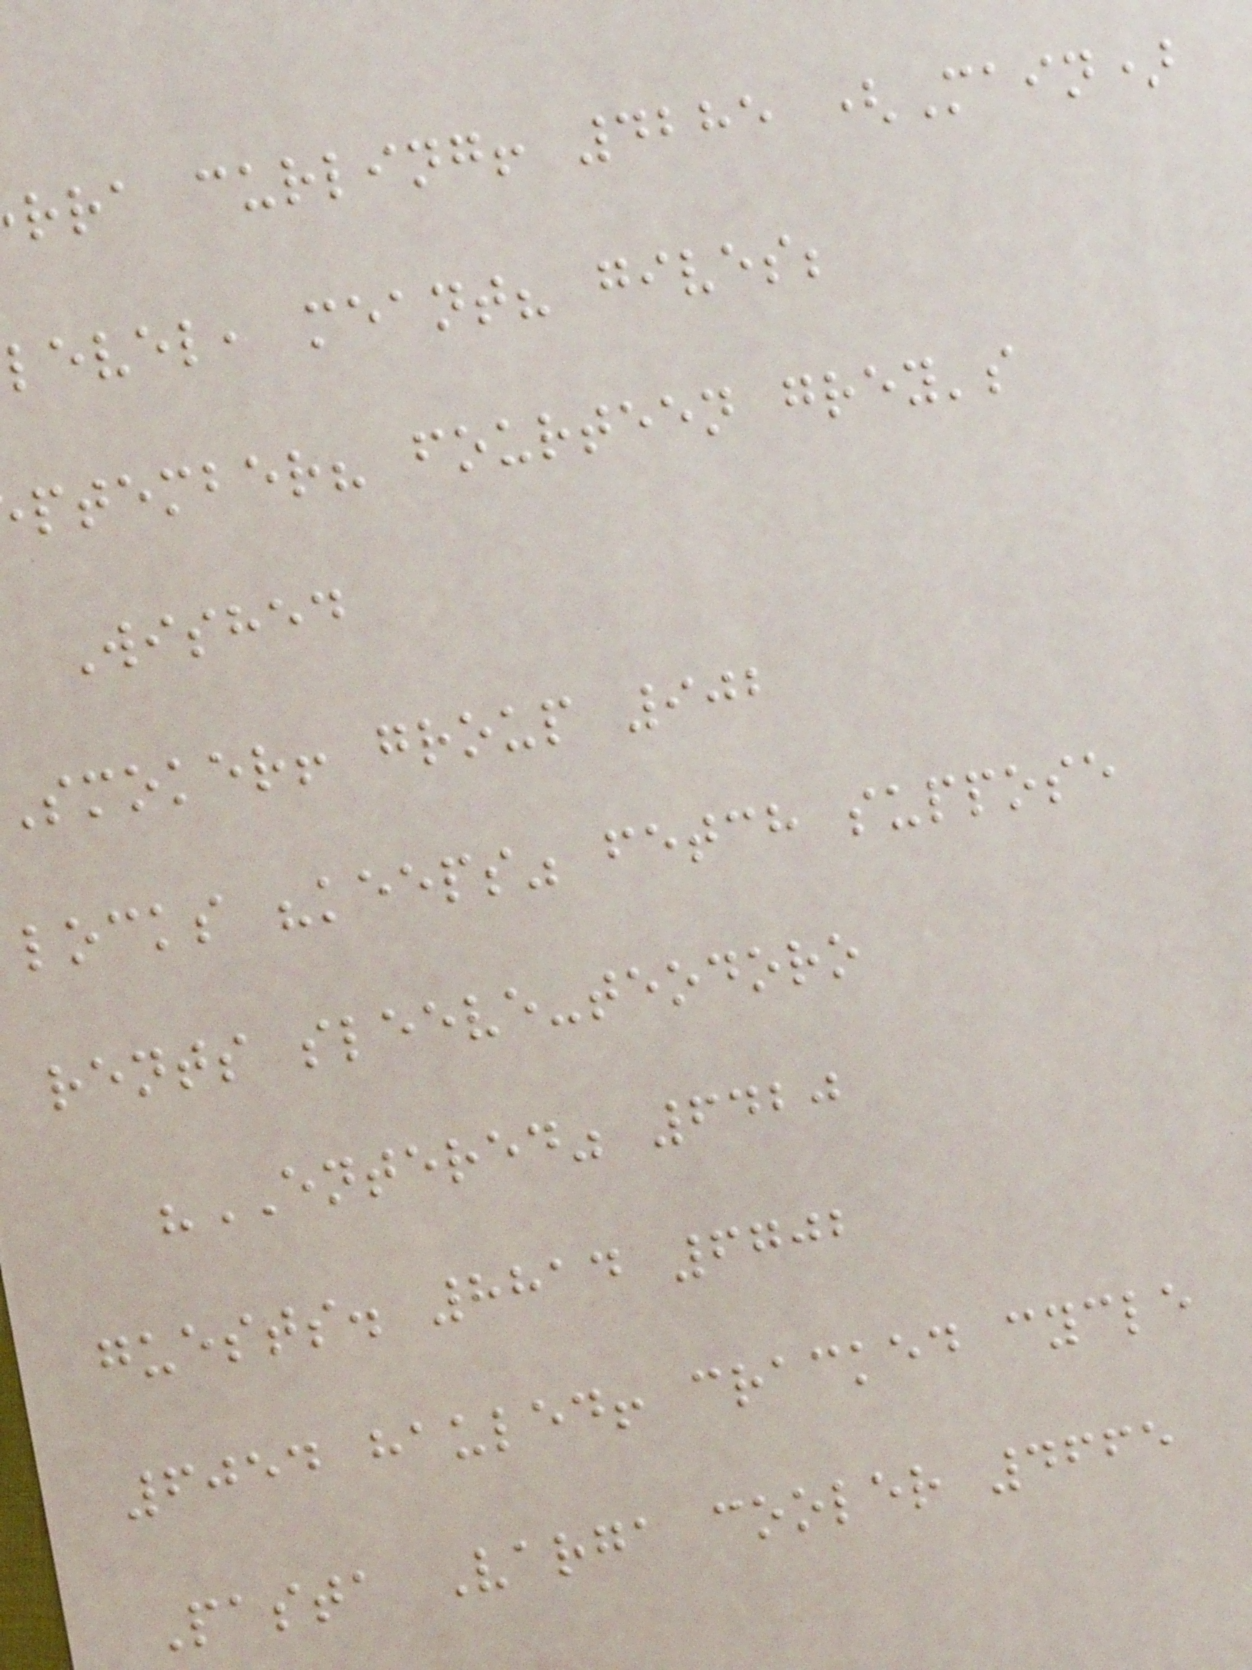rra curling! 4285 (Main)
level, meant? gives;
ptember? fourteen grey's
Wished
smoker! group 902
locks "keeps" fetch suppose
rents sleeve-teodoro
"ENTERED" 6420
guests. 8814 6702
6054 hauled! cracked cycle
Pasta Varga cooler 4665
